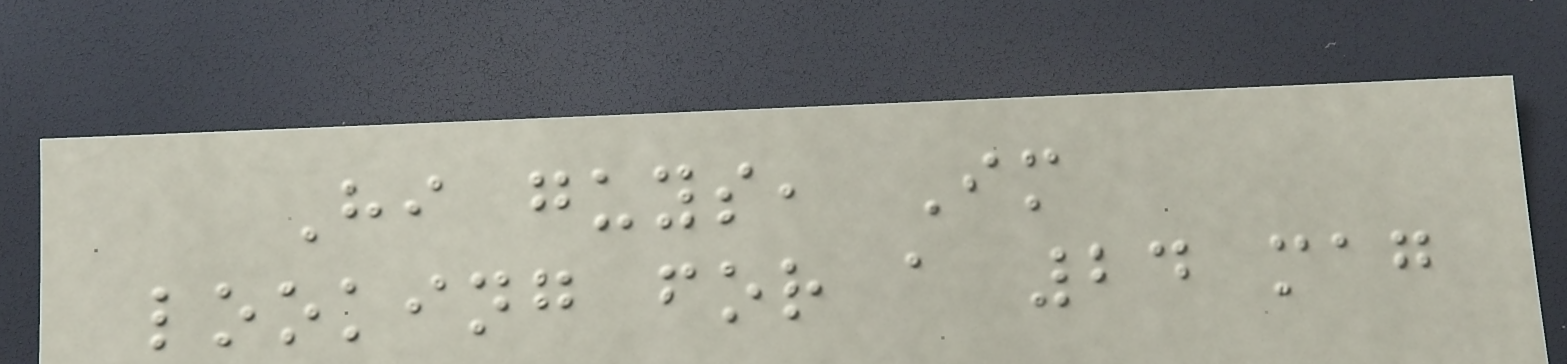Hi guys, Im
looking for a 24 mag
